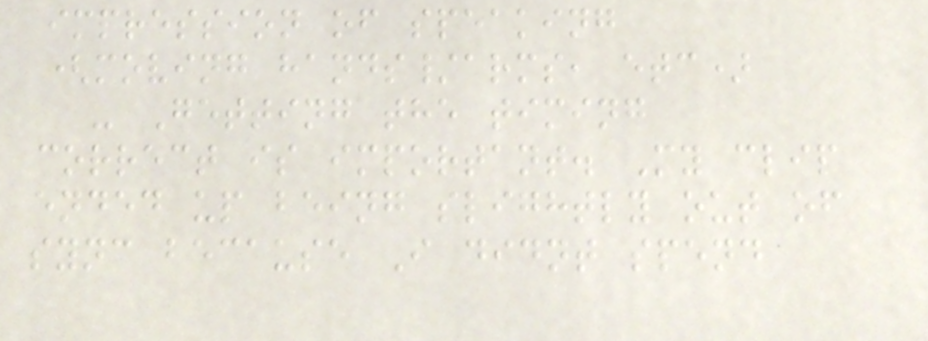impression of speaking
(moving hands/arms, etc)
- Getting the timing
correct is important. My clip
ended up being slightly out of
sync because I didnt spend
